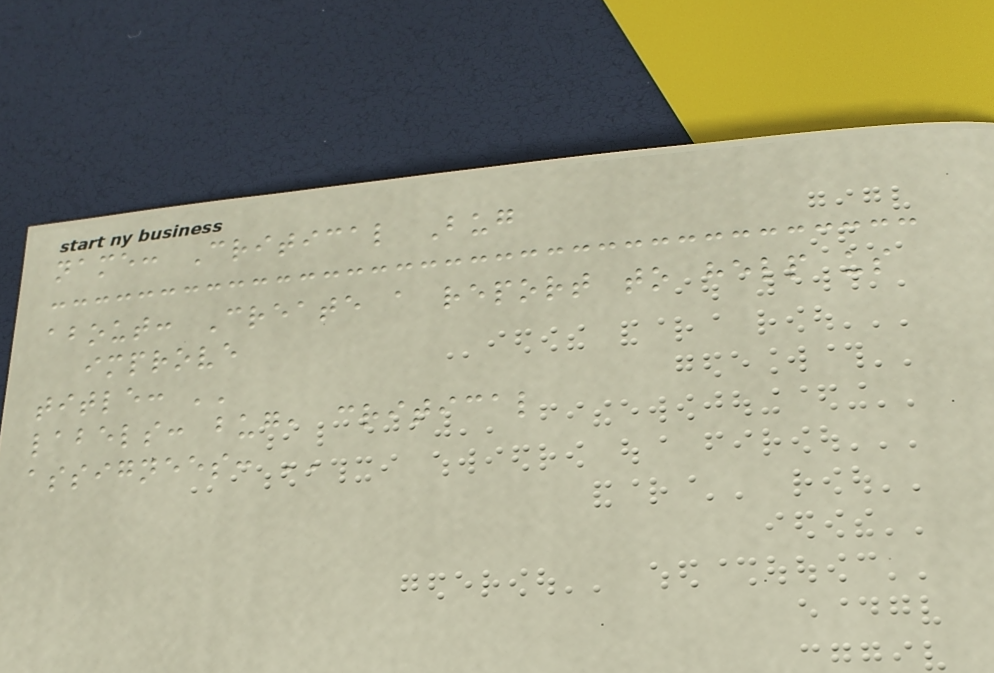name: Critical Bug
about: Create a report to help us
improve
title: ''
labels: bug, critical
assignees: ''
